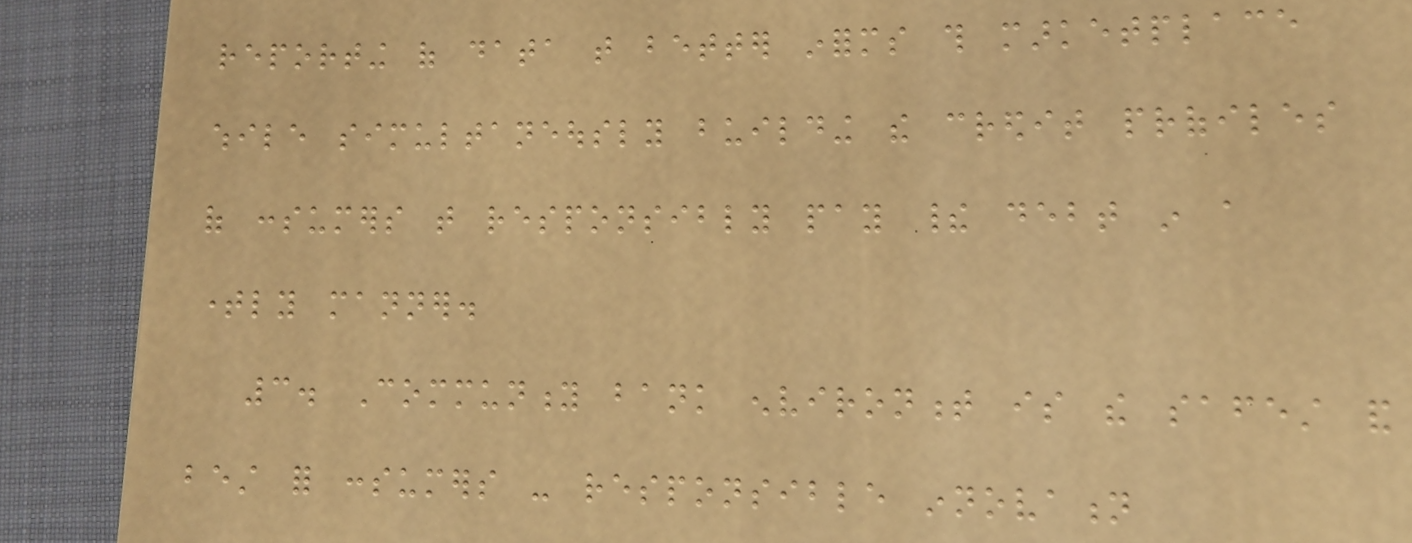reporting of data that better informs this marketplace
while simultaneously building the credit profiles
of consumers that responsibly pay their debt in a
timely manner.
3. Community bank environment is the safest and
best for consumers - responsible innovation
